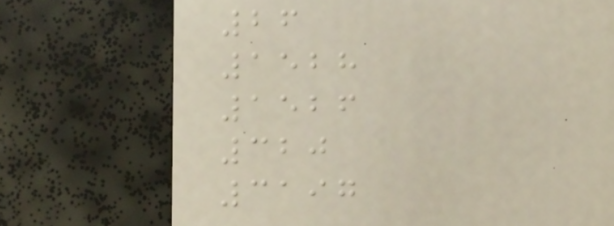26
1528
1526
320
3197
